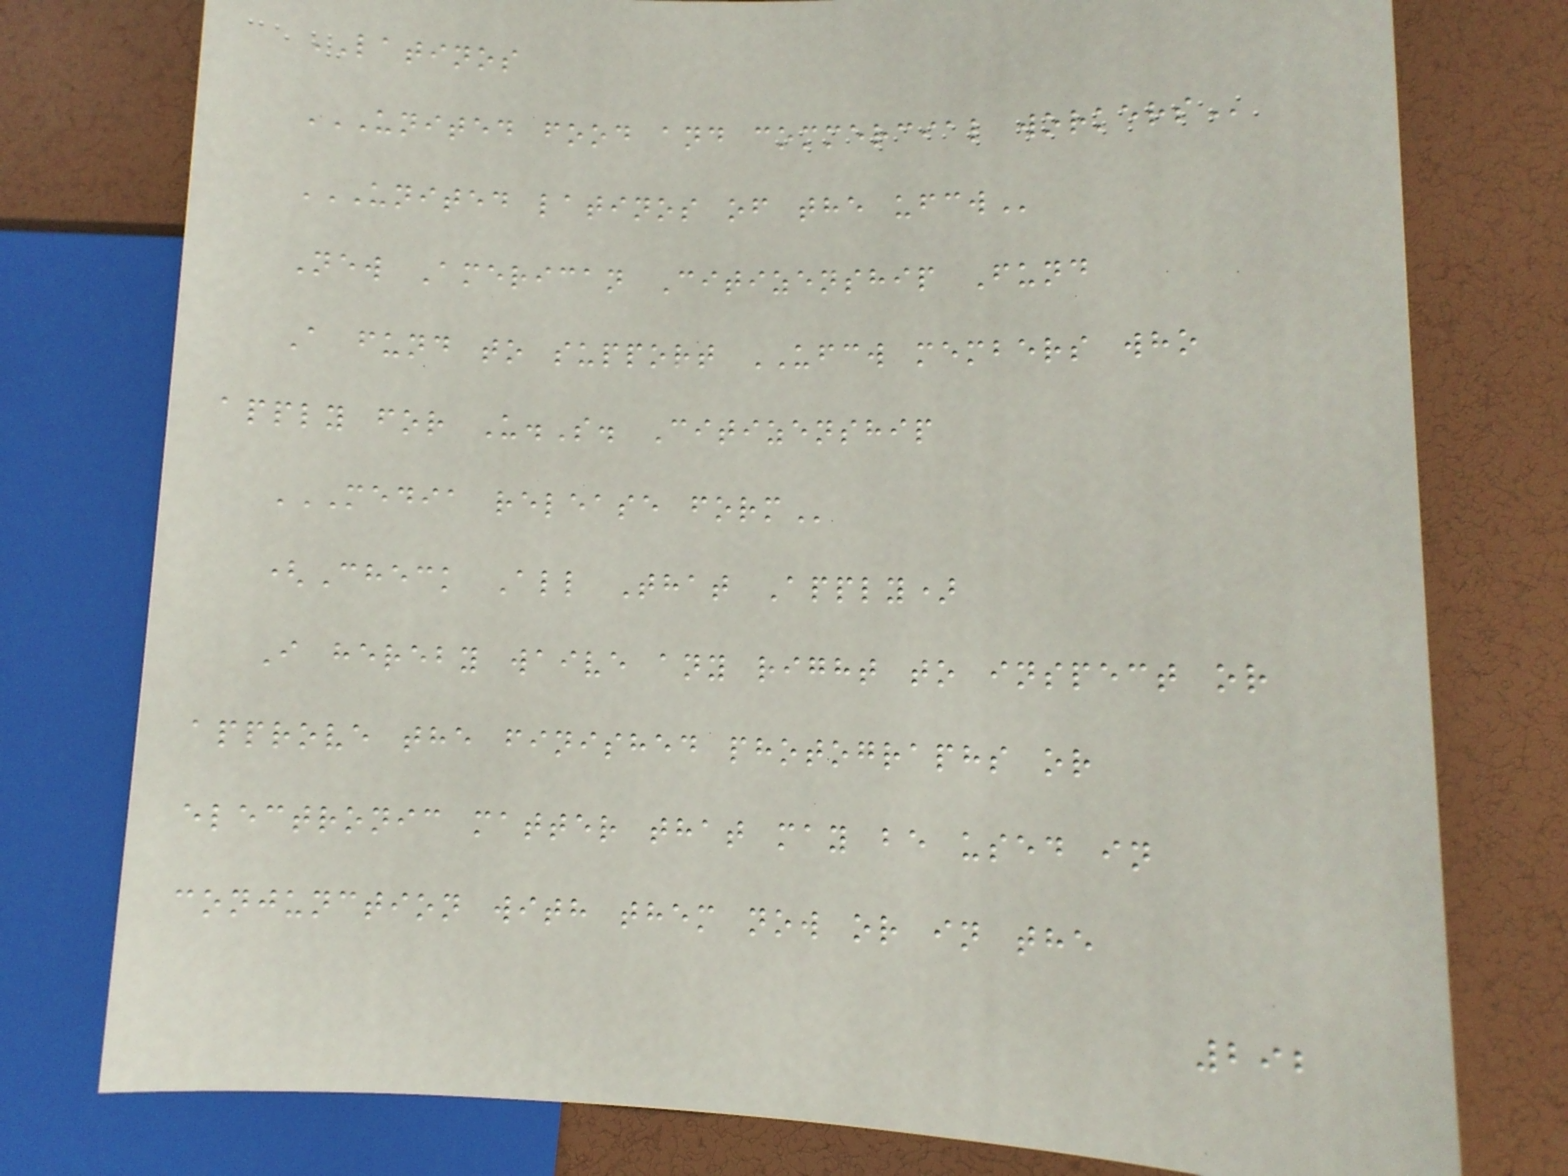LATINOS
UNITED FOOD AND COMMERCIAL WORKERS
UNITED LATINOS OF THE UFCW
New American Citizenship Fund
A fund to support UFCW members who
apply for U.S. Citizenship
MEDIA RELEASE FORM
(Check All That Apply)
I hereby waive any right to inspect or
approve the finished photographs or
electronic matter that may be used in
conjunction with them now or in the
292
